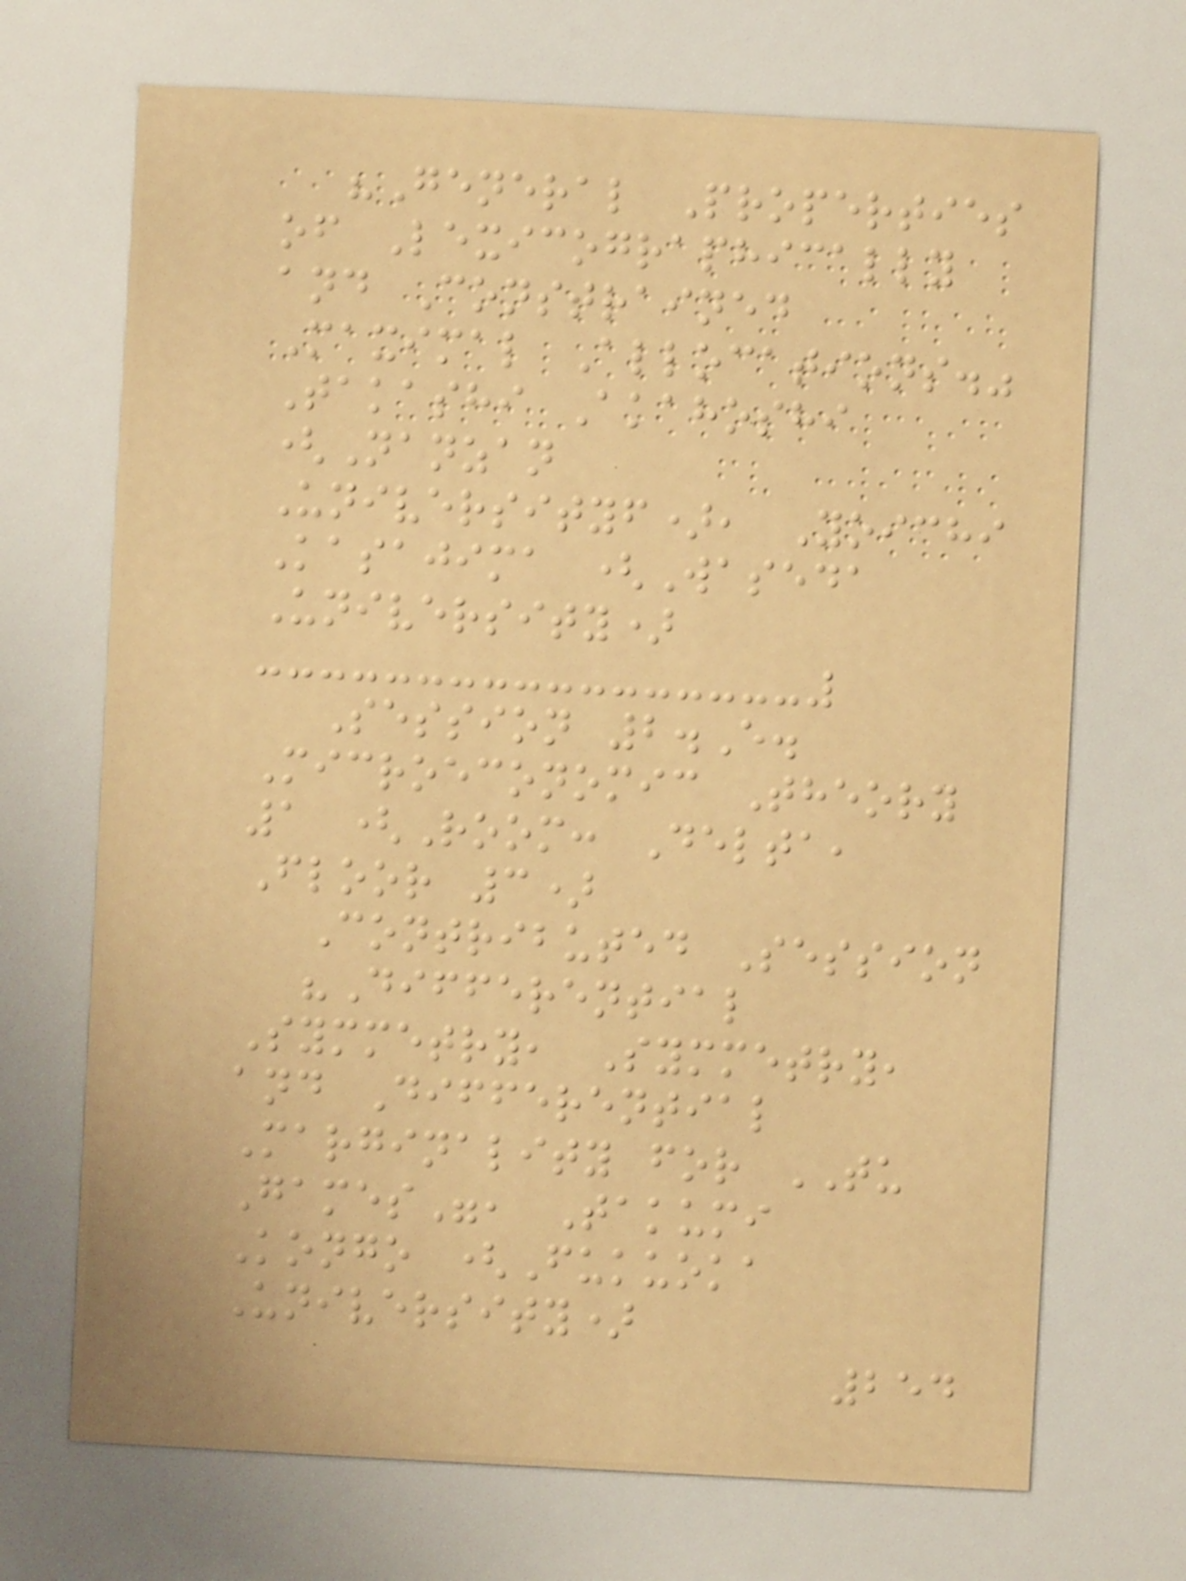"General Properties
of Lexicographically
and Constrained
Maximal Allocations."
Takashi Akahoshi
(Nanzan
Universityf), Yoichi
Kasajima (Waseda
University)
Session 2.E.
Microeconomic Theory
1 (Room: Delta,
Floor 3)
Contributed Session
"Differential
Symmetry, Symmetry,
and Differential
Marginality for TU
Games", Takumi
Kongo (Fukuoka
University)
254
